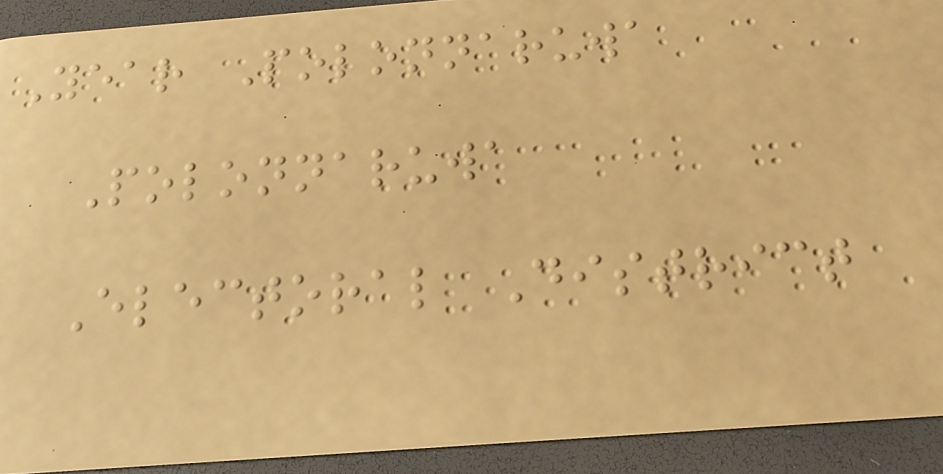Year Polonnaruwa
Polonnaruwa
Electoral District
